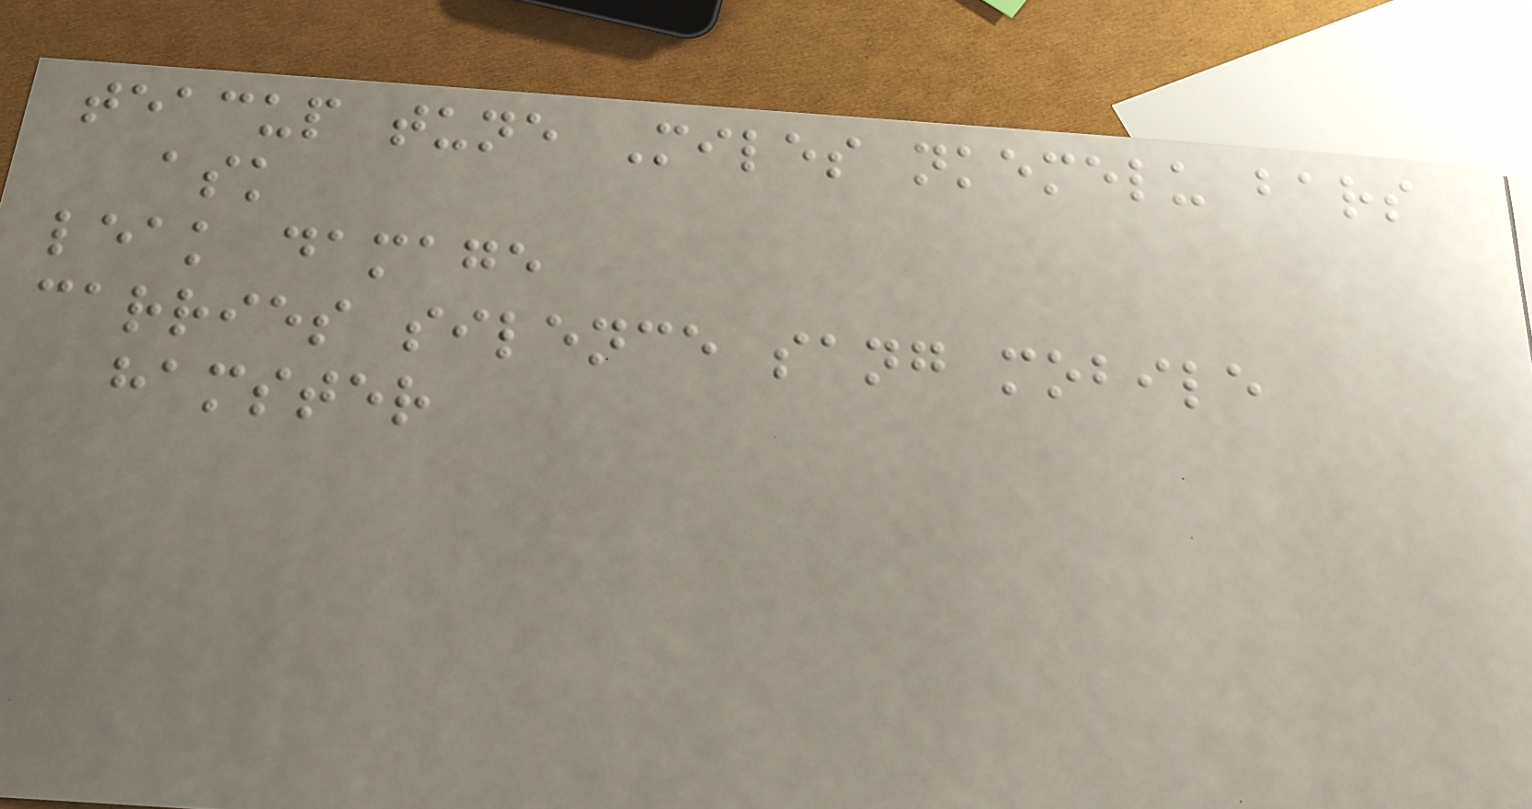teacup tune Miles nkemelu bars
ask
leak damage
carries silence sang mobile
hamster
